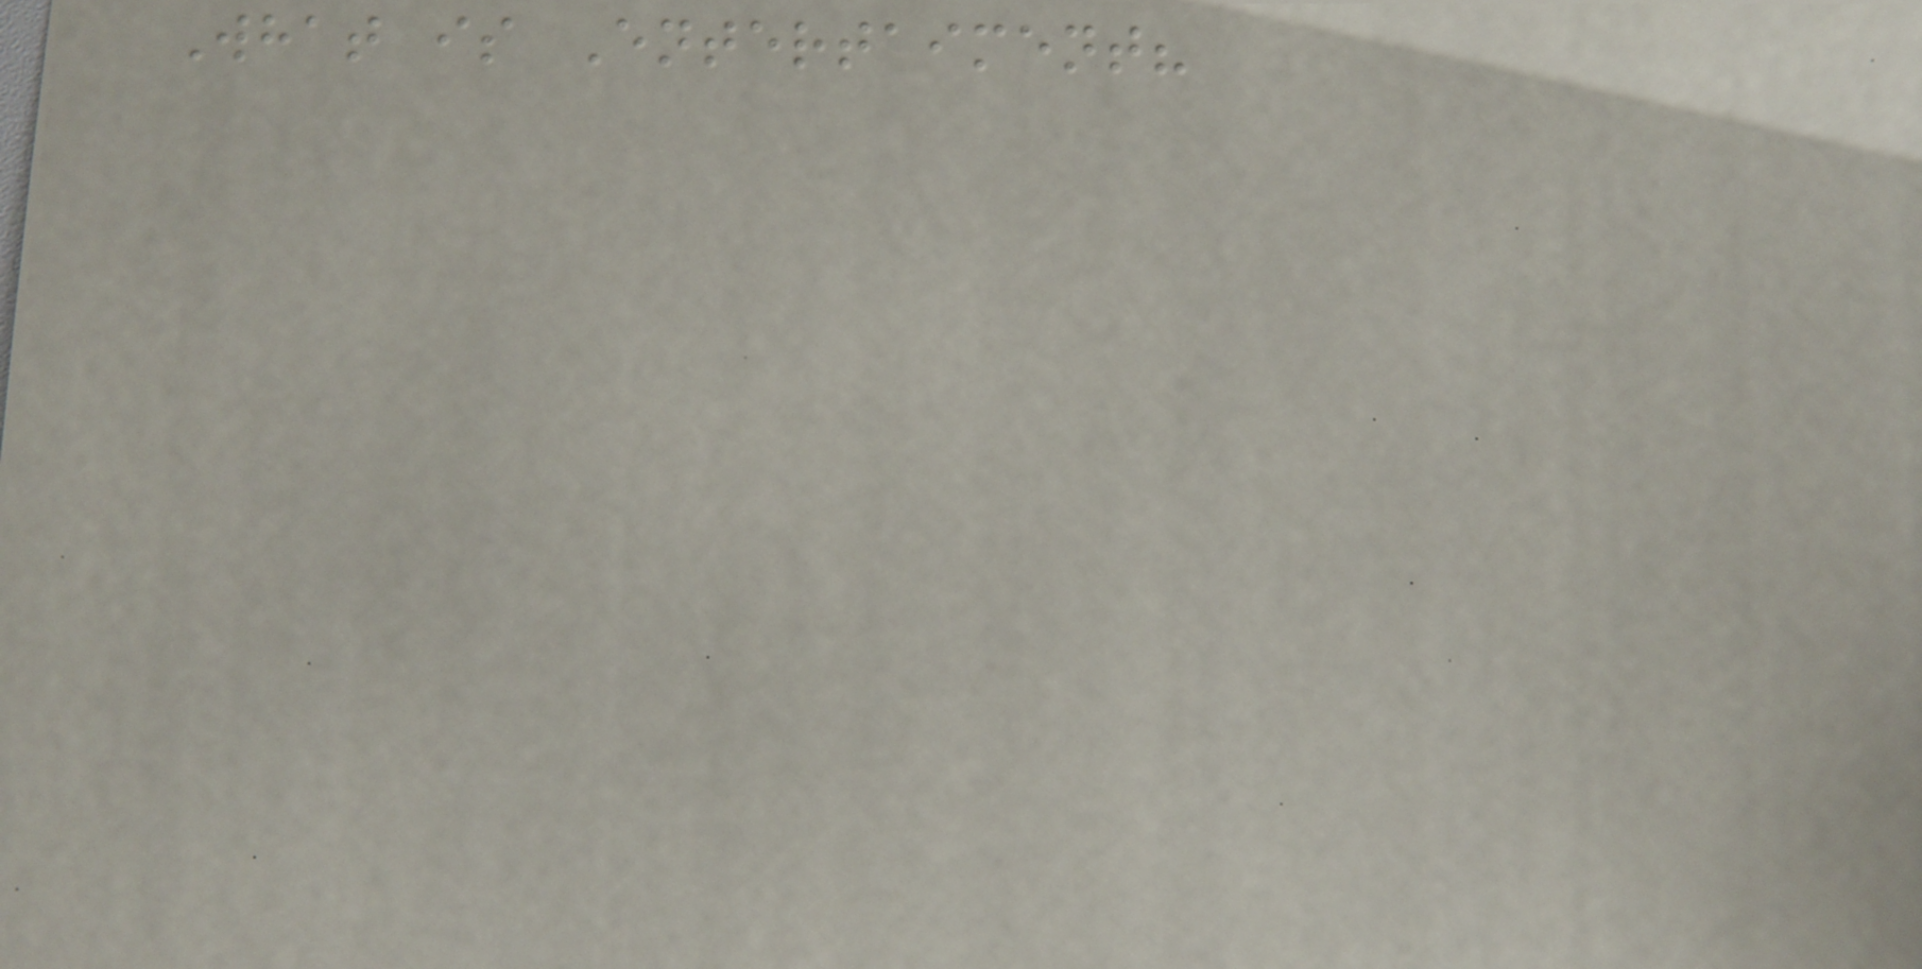What is Entertaiment?
